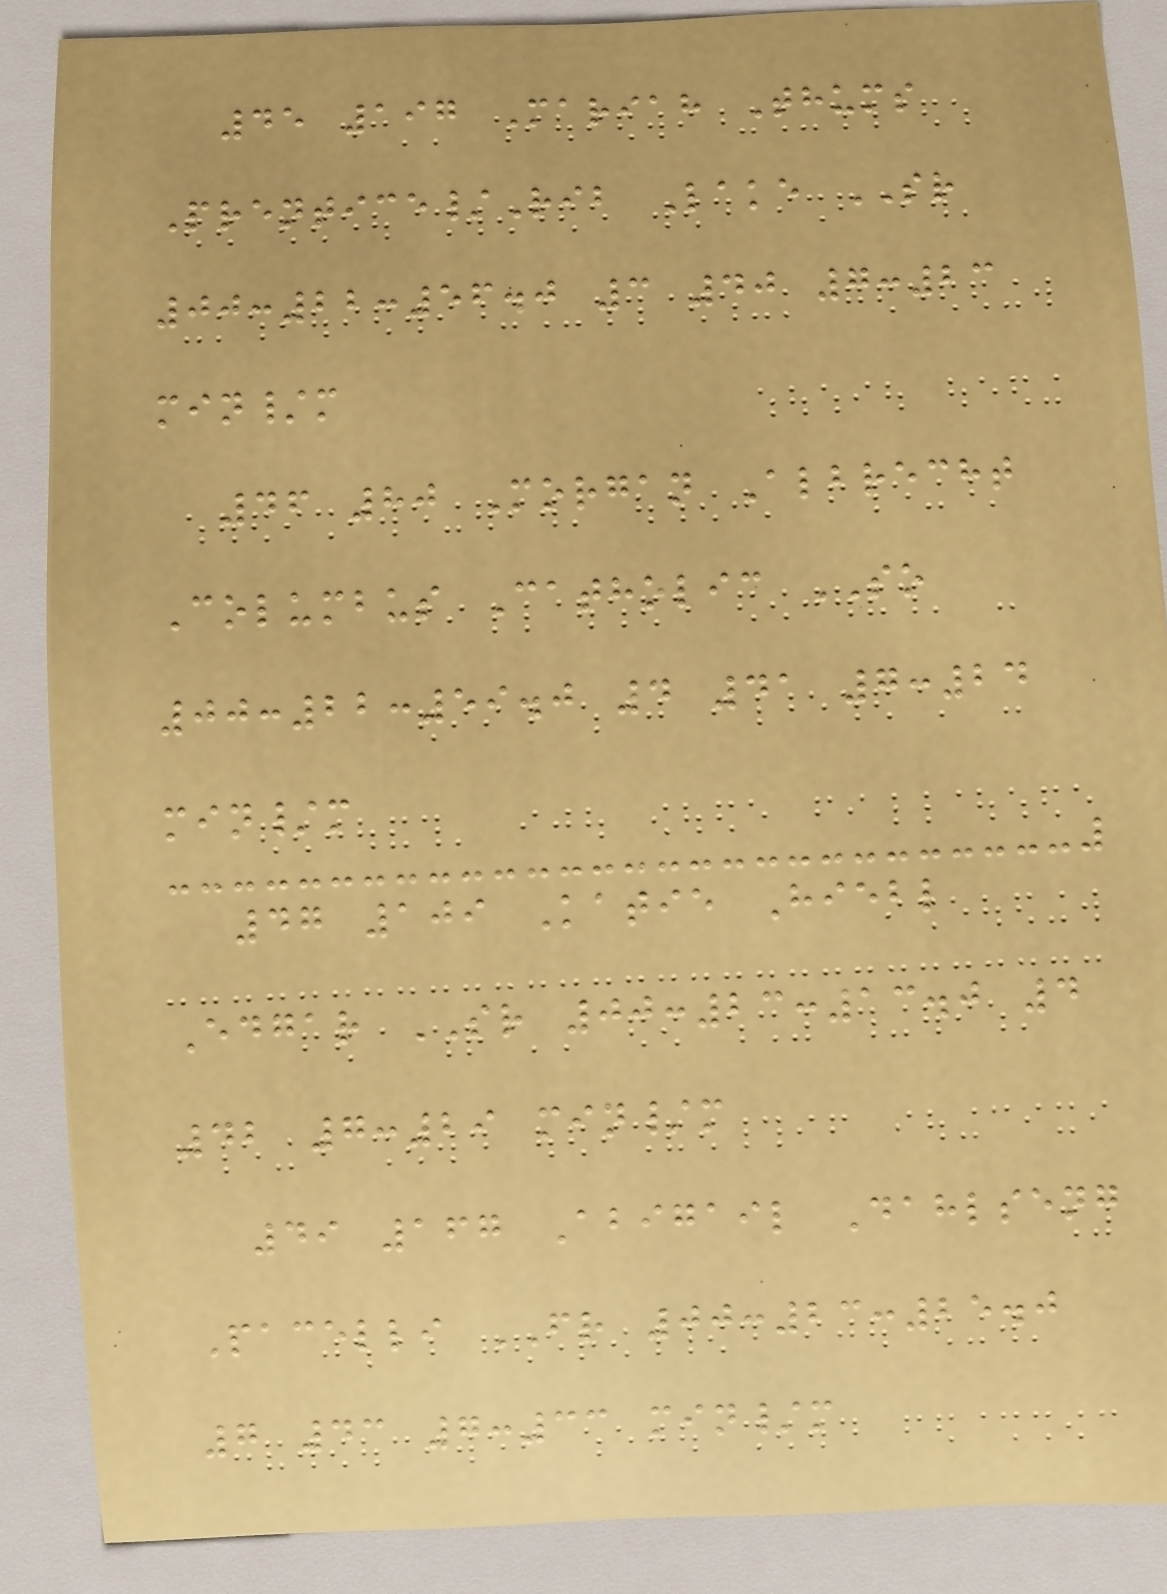45 197 Mariah Thums
Prentice/Rib Lake SR
00:22:56.0 3 40 7:23
min/m
46 80 Morgan Albrecht
Columbus Catholic SO
00:22:59.0 4 41 7:24
min/m
47 109 Katie Hiebl
Edgar SR 00:23:13.0 4
42 7:29 min/m
49 167 Abigail Dahlseng
Pacelli FR 00:23:25.0
7 43 7:33 min/m
